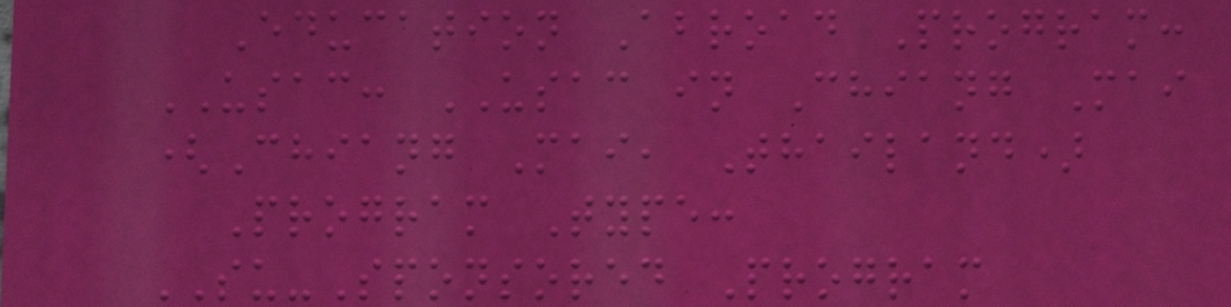Education Abroad Program:
USAC: USAC in Chiang Mai
(Chiang Mai, Thailand)
Program Type:
SU-Sponsored Program
